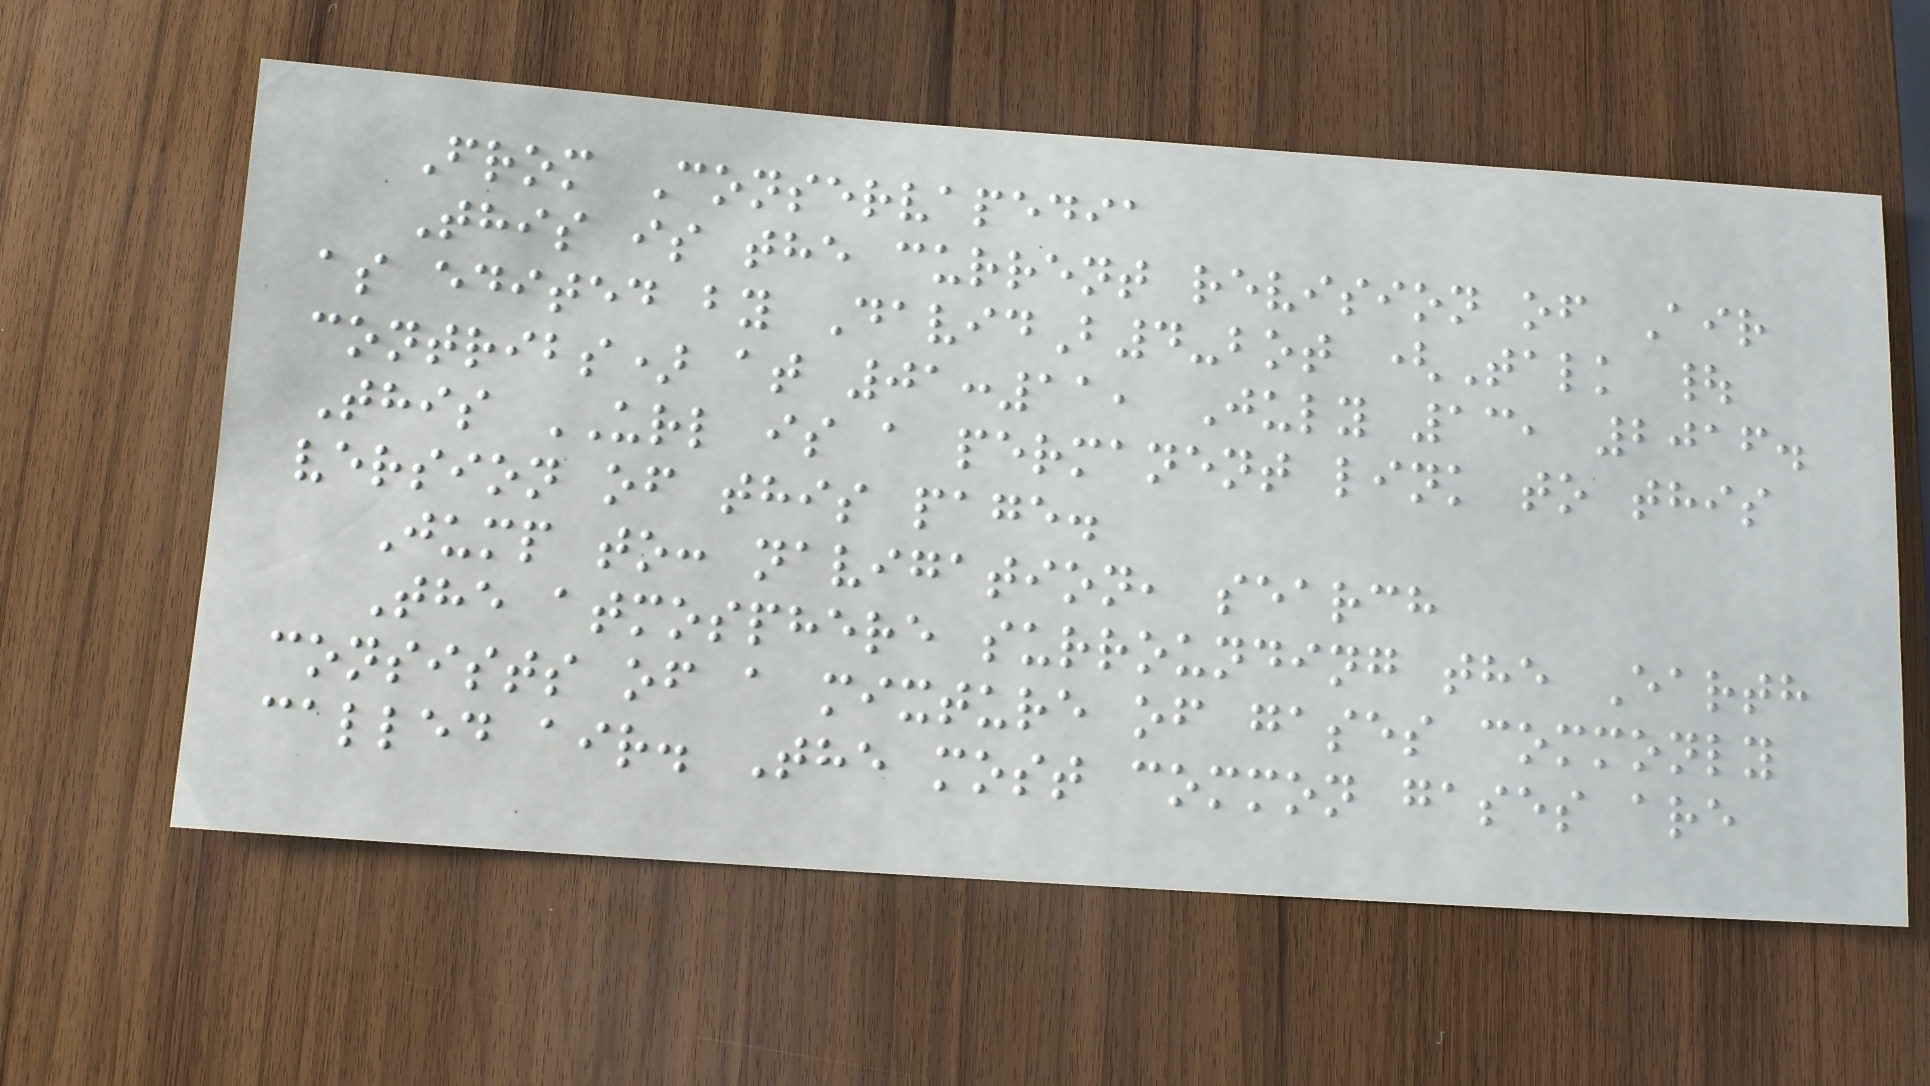From Conservapedia
This is the current revision of Air
as edited by DavidB4-bot (Talk |
contribs) at 01:11, July 13, 2016.
This URL is a permanent link to this
version of this page.
Jump to: navigation, search
The atmosphere surrounding the Earth
consists of a mixture of gases commonly
called air. The most common gases are
